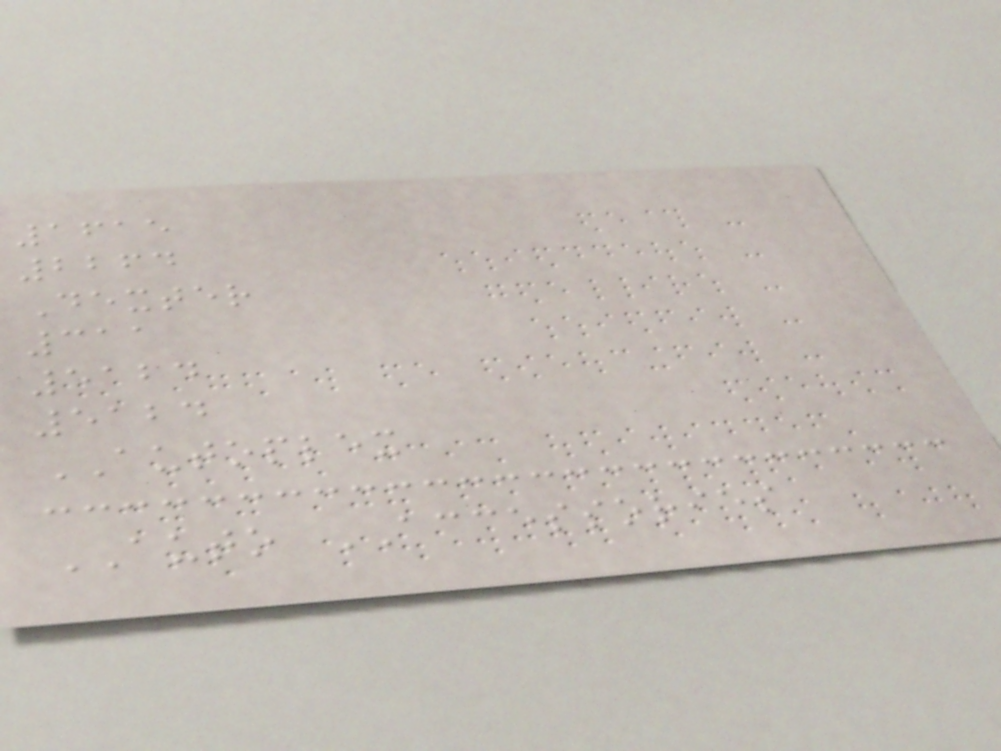1615
2264
Dexter
311
5124
5124
AUTOPLEX
AUTO ACCESSORIES
